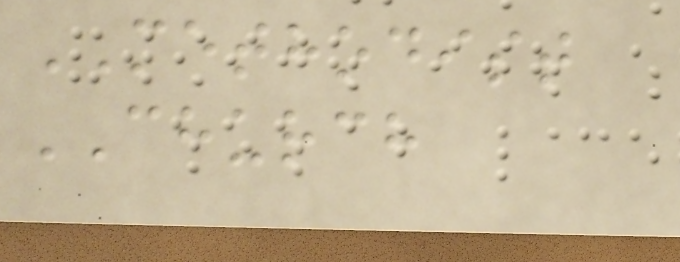METHODIST
CHURCH
